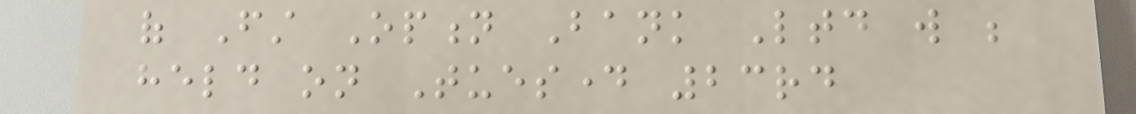of First Option Bank Ltd will be
held on Tuesday 23rd
